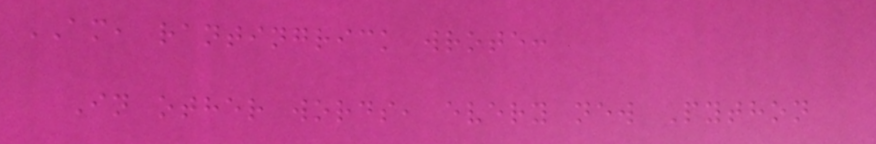AM, rantingrick wrote:
In other words, every new Python
